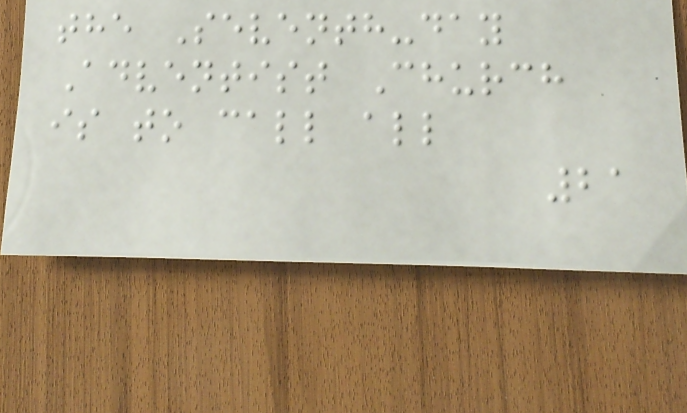the Seventh-day
Adventist Church
is to call all
21
